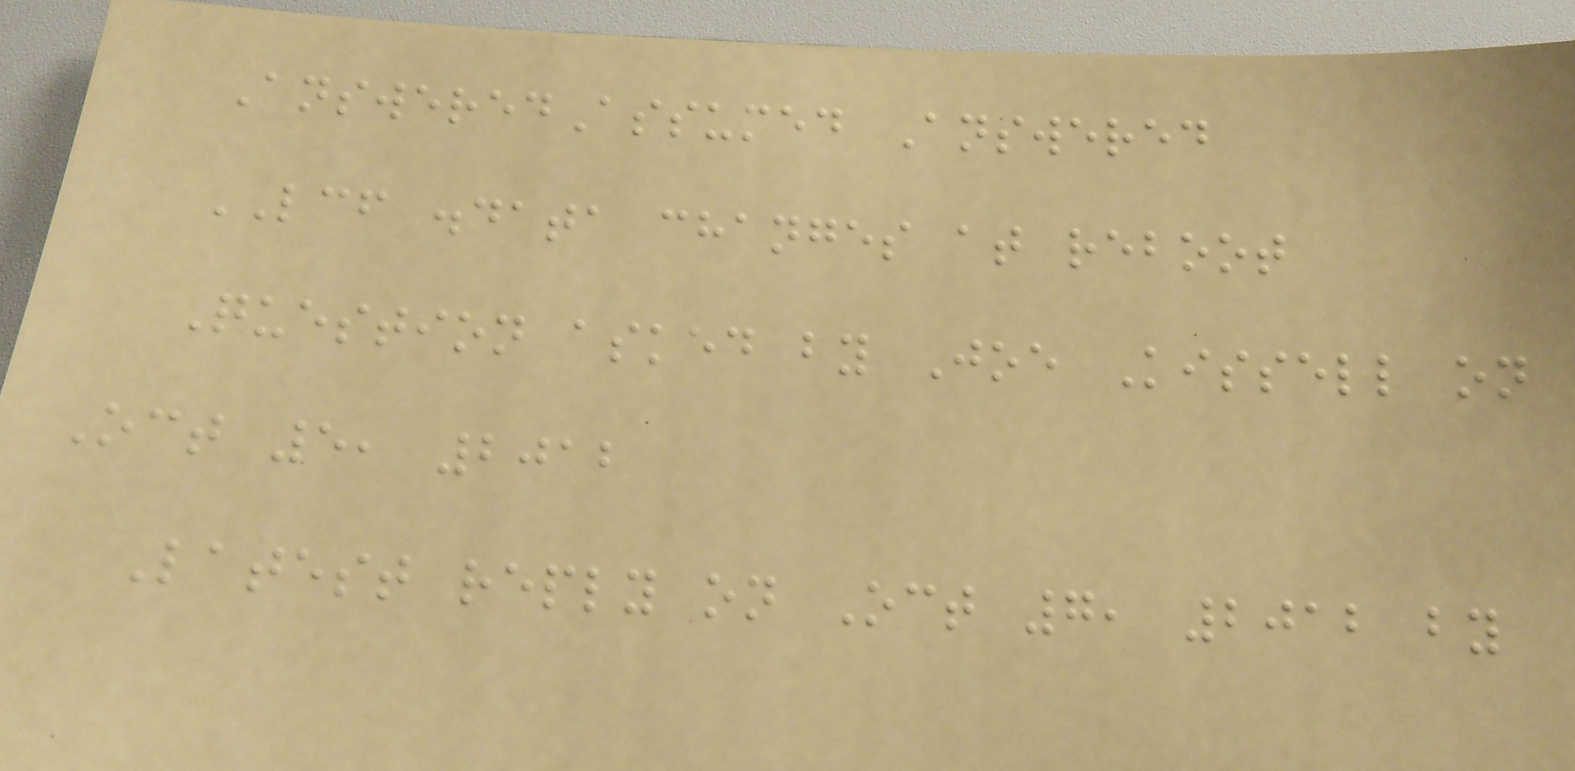AnsweredAssumed Answered
LCF .data changes at reboot
Question asked by Joe Kissell on
Oct 5, 2012
Latest reply on Oct 7, 2012 by
